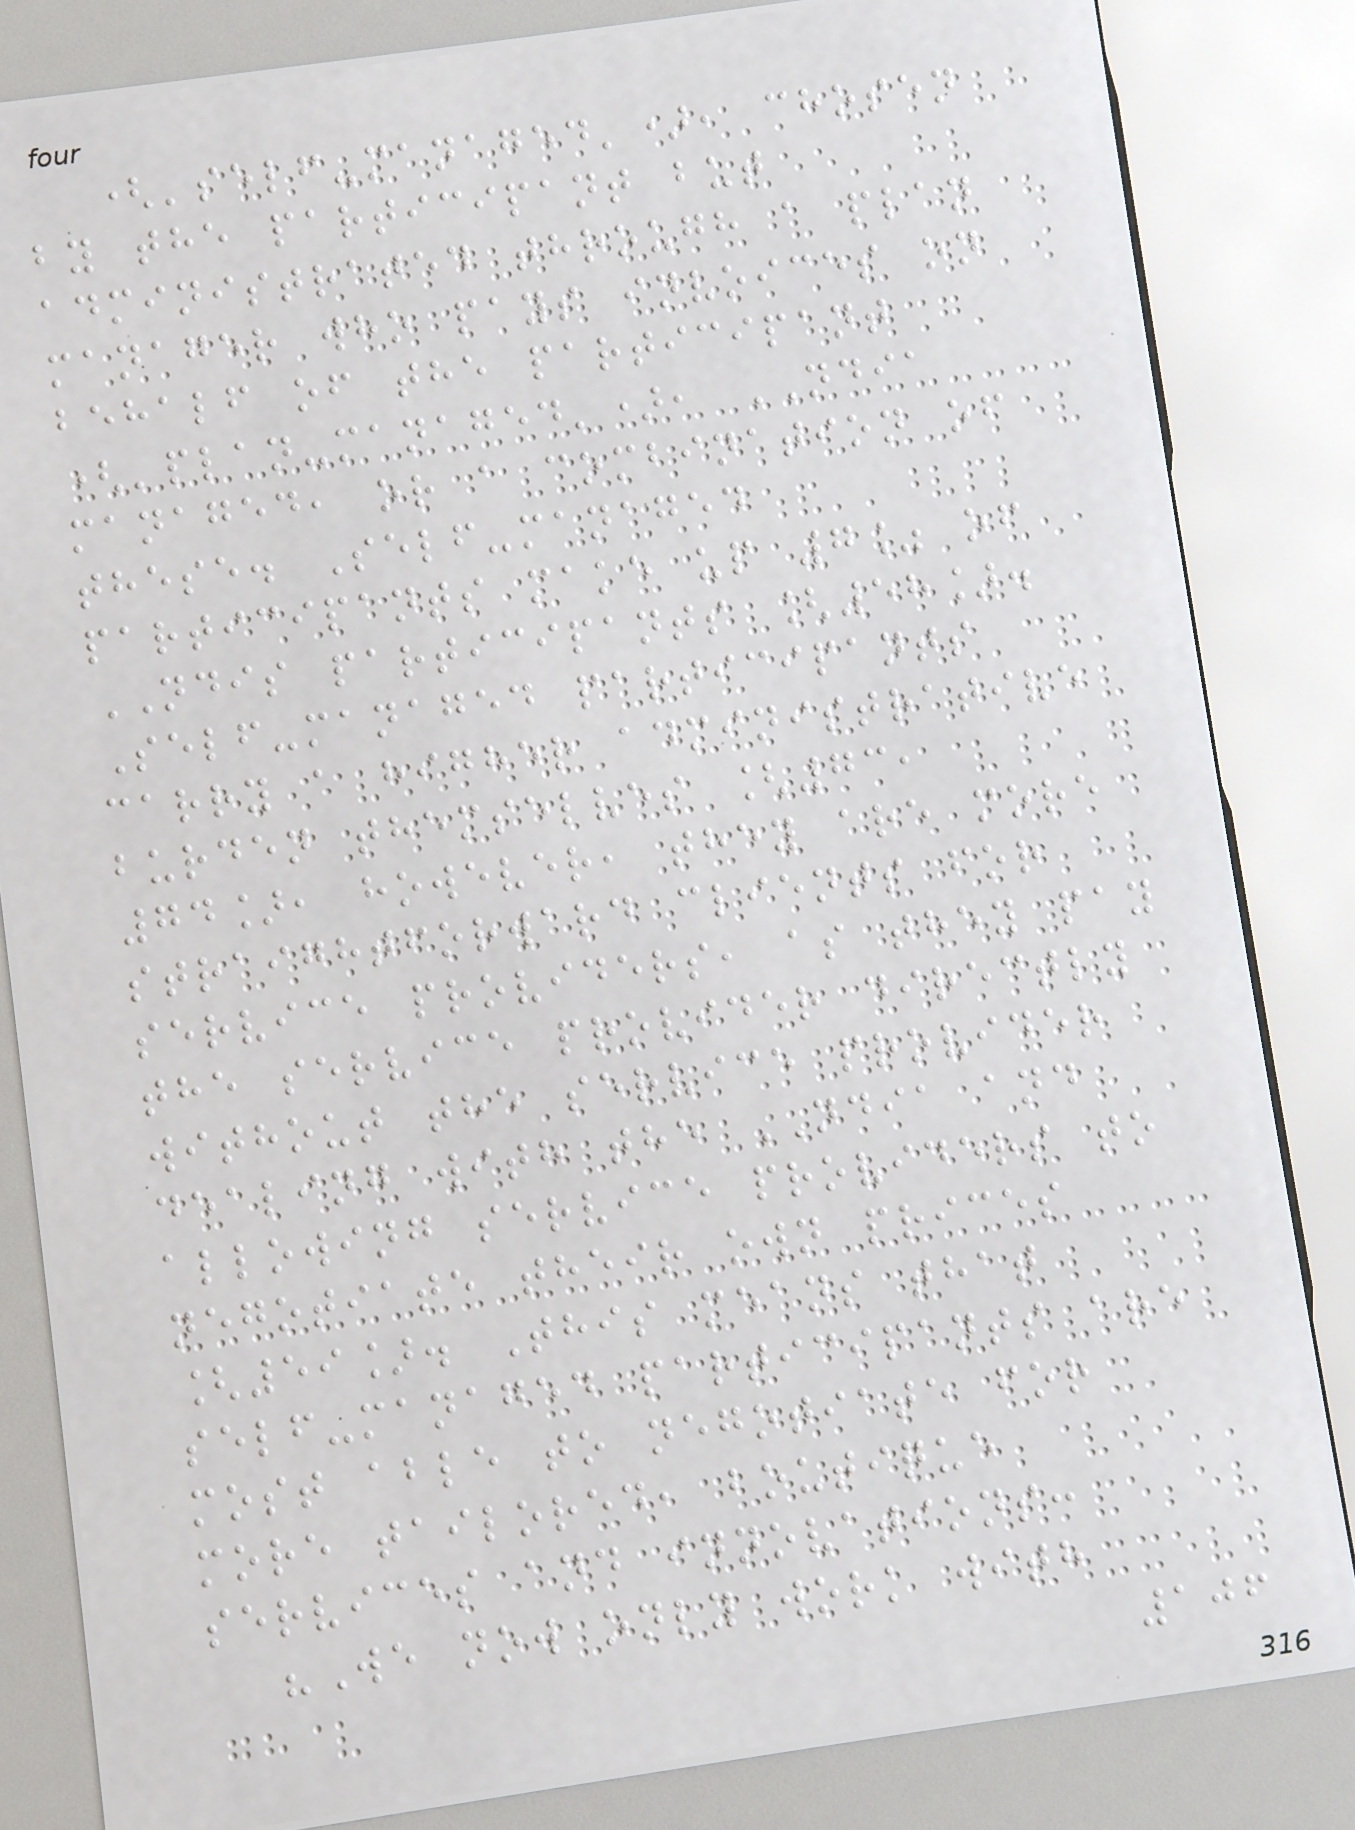('self-managed'), chosen
by the participant but
administrated through a plan
manager who pays invoices on
behalf of the participant
('plan-managed'), NDIA
managed, or a combination of
these. Self-managed
participants make up 7% of
NDIS participants [58].
Self-managed participants
carry a higher administrative
burden themselves [73,
74], however, they are more
straightforward clients for
service providers, as they pay
the service provider directly
without the service provider
dealing with the NDIA and
allowing service providers to
negotiate their own prices
[59]. This means that
self-managed participants are
most able to negotiate for
more tailored, boutique
services and innovations:
"We now only work with
106
